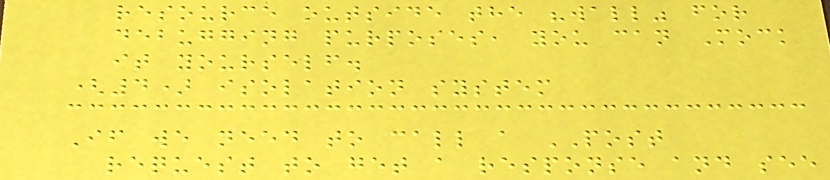resource outside the "wall" for
debugging purposes, you can Mock
it yourself.
(4) isolation system
If we need to call a POST
request to get a response and see
